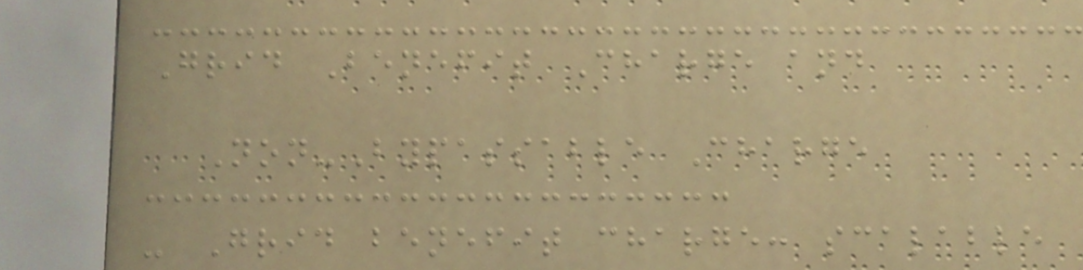Grid Benefit Charge and
Non-Bypassable Charge
- Grid benefit charge: scalable
